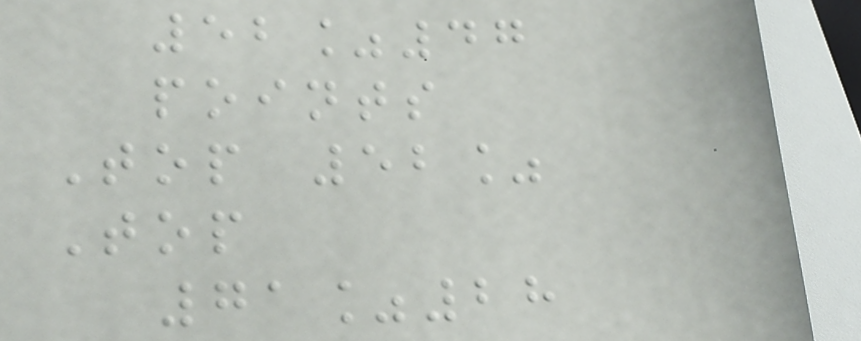52%47
points
Top 52%
Top
71%28
